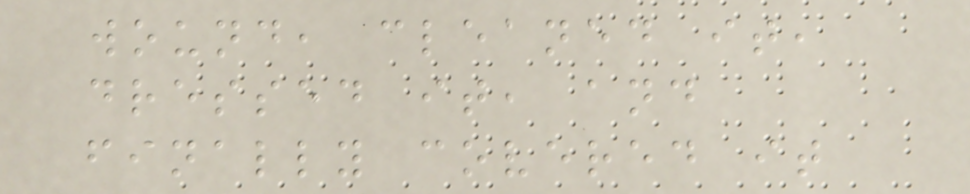wound, cleaned it,
dressed it, and
finally covered it
